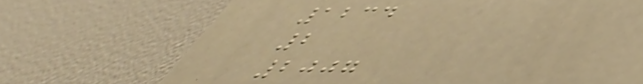1234
2
2007
